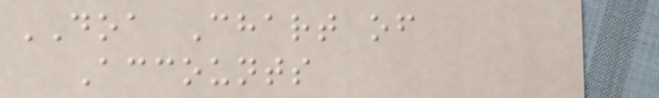DOA Chart of
Accounts
